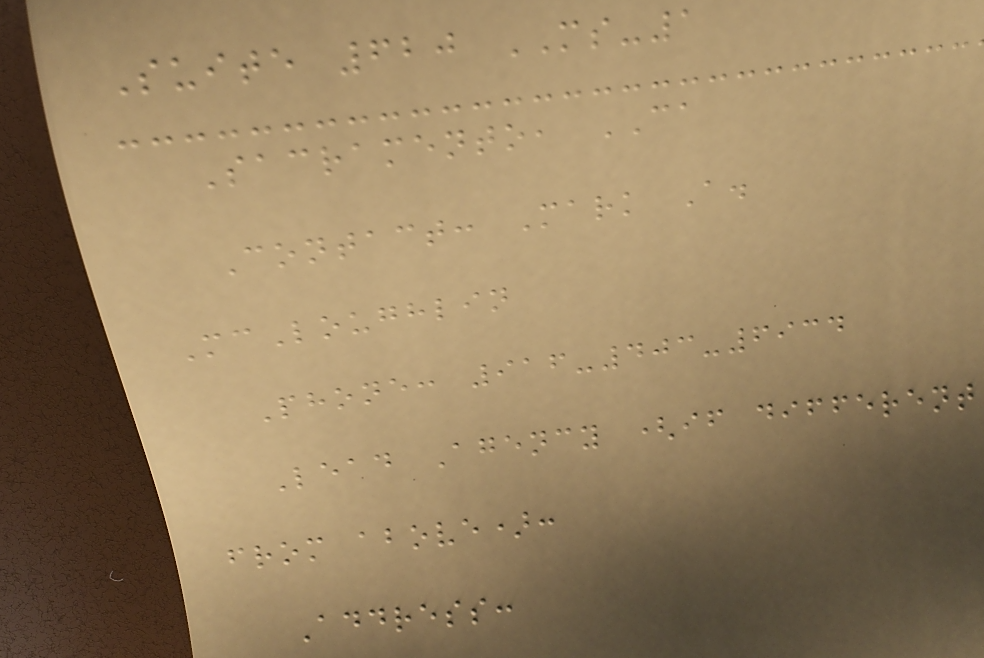Suite 620 MS-1
Sacramento, CA
Contact: Mark A.
McLoughlin
Phone: 916-403-6934
Lead Agency (if different
from above):
Address:
